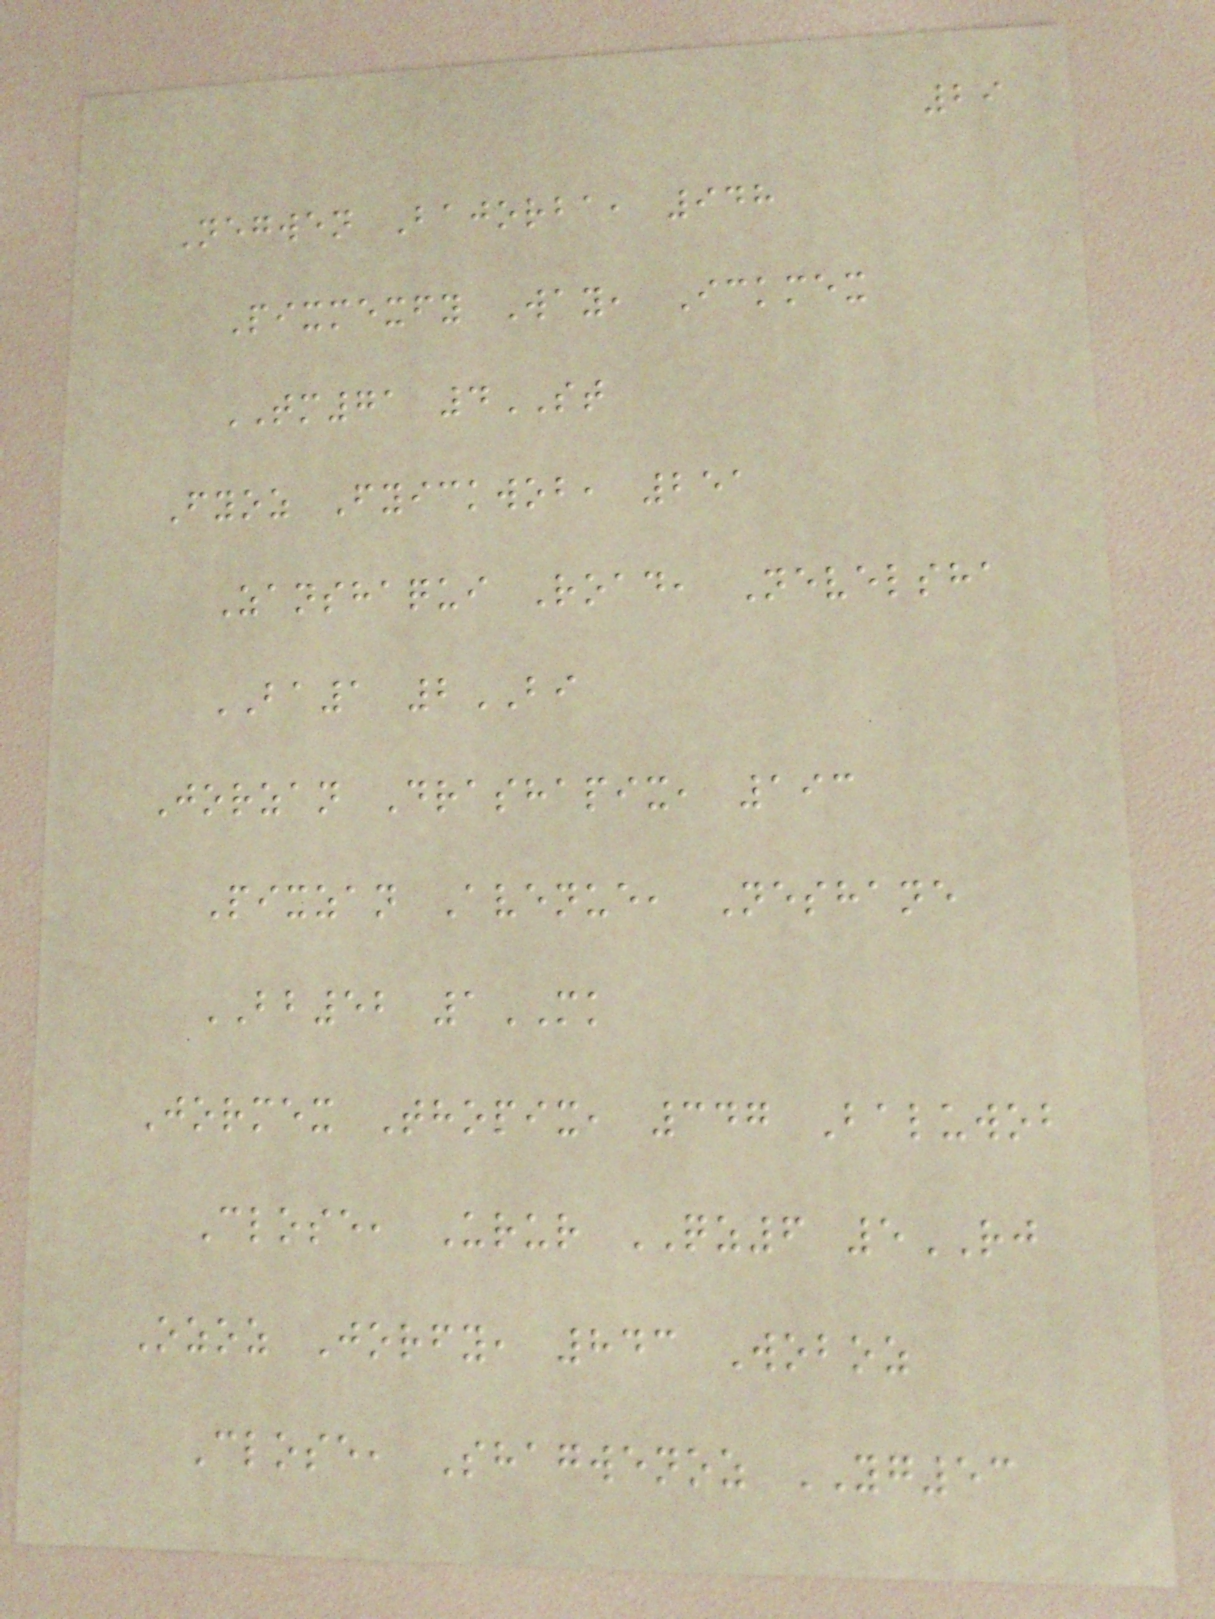29
Negwen Bajorba, 948
Pixmexfy Way, Ickmex
TM71 4ST
Fyoz Fyickwob, 251
Zanshaqui Road, Nevelsha
BA1 2BI
Jorzan Drashapix, 193
Pixzan Avenue, Neshane
BB52 1MK
Jormex Thopix, 347 Baluwob
Close, Urur QZ6 5RJ
Ozoz Jorfy, 843 Woboz
Close, Shagwenoz YG53
